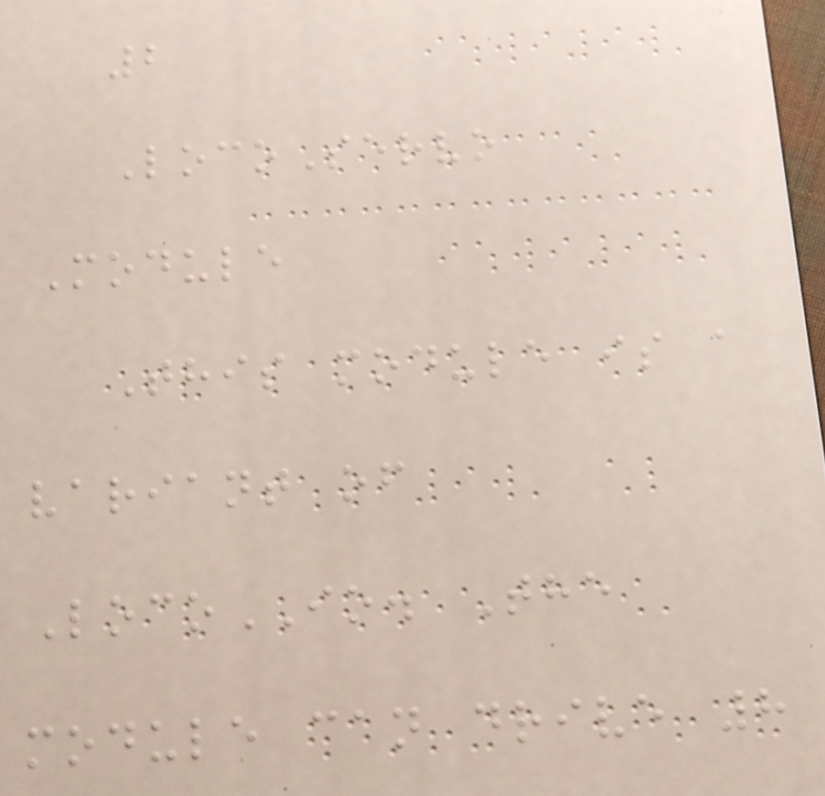2
LocoServo
Module
This module is a
variant of
LocoIO. The
module can drive 8
